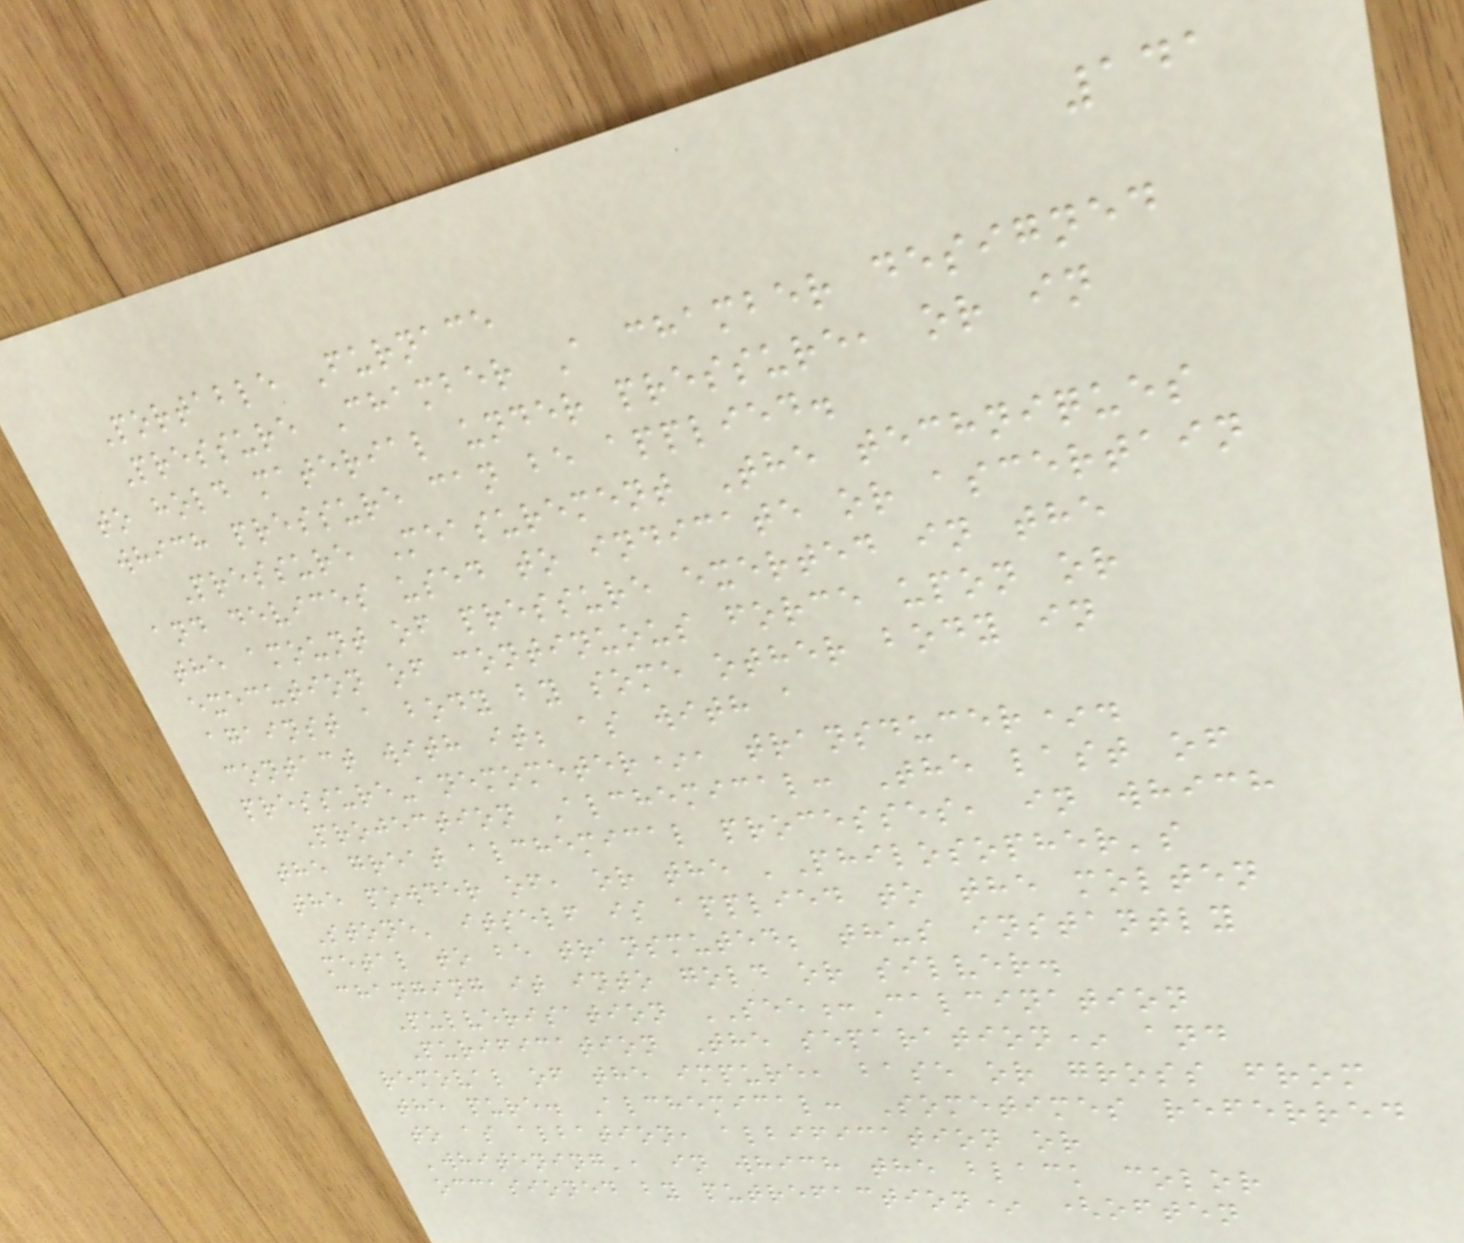141
Portable Furnace
Pressure Chamber A chamber designed
to hold material under pressure, or in
which pressure can be applied.
Pressure Measurement The techniques
and devices used to indicate or ascertain
the amount of pressure exerted in the
execution of continuous force upon or
against a body by some other body in
contact with it; as with a
pressure-anemometer*, transducer*.
Projection Alchemical: The last of
the great alchemical processes, in which
the powder of, or the 'Philosopher's
Stone' itself is applied to the molten
metal to be transmuted; thus instantly
changing it into gold or silver.
Pulverisation SEE:Calcination
Purification The separation* and
removal of the impure, base or gross from
the pure. Alchemical: Sometimes referred
to as albation, albification or
'whitening', in which the black color
occasioned by putrefaction* (often
